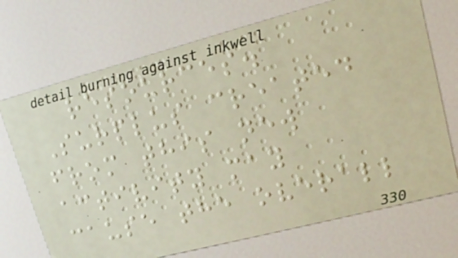resources.
Surplus created
from this new
activity may
cause the overall
